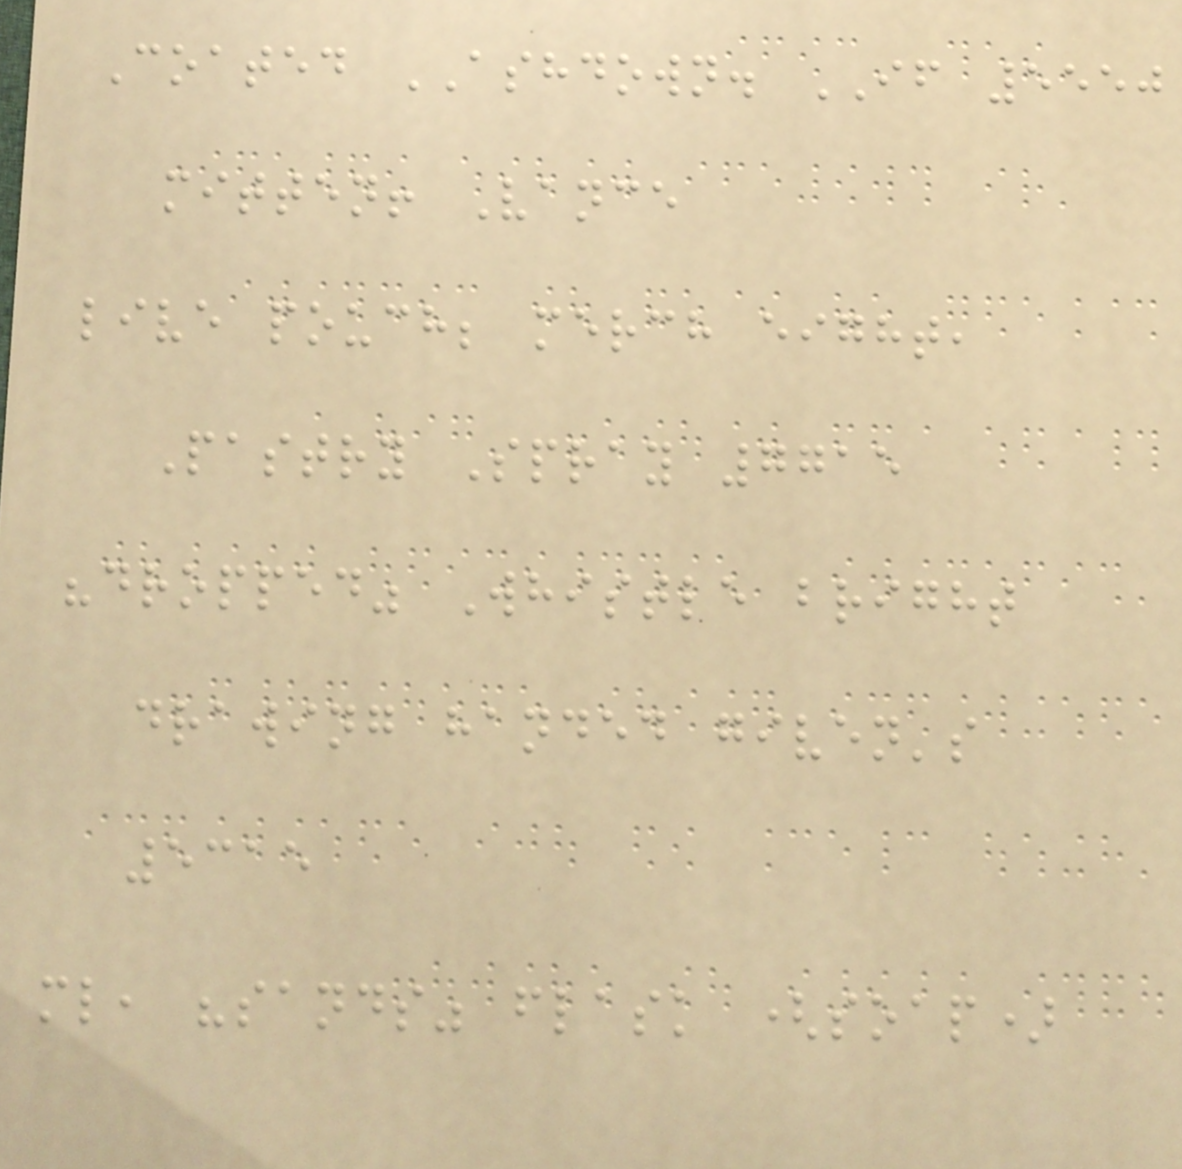Coated ASHDOWN. IF 5550
mitten! Vance
live pouch; merch eight,
Pastry Spray 7715
"dropped" Whistle bright
drawing handed given's
5315
ml, "sands" flask (soap)
